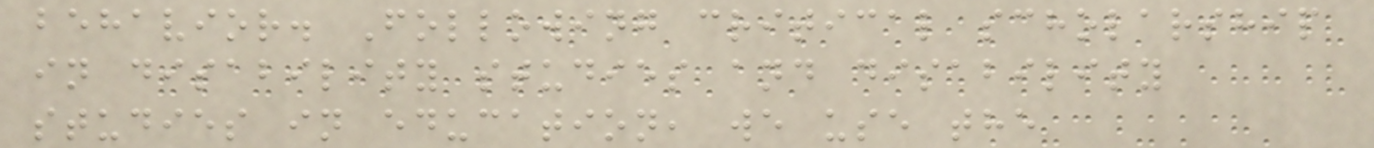behavior. Following critical scholarship
in disability studies and disability
studies in education, we use the
